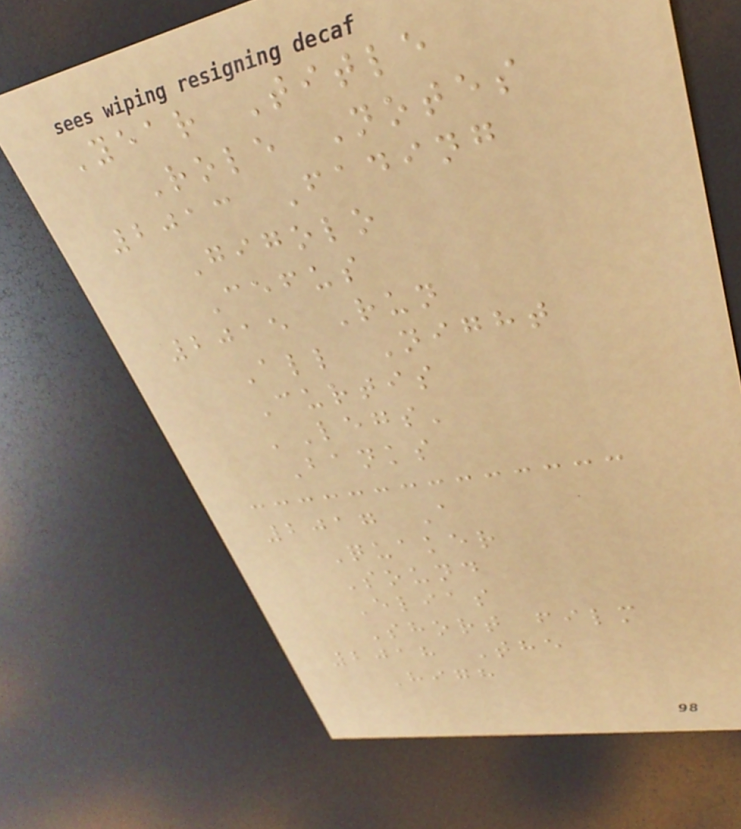Year Title
Role Notes
2013 Fading
Gigolo
Cefus
2015 Run
All Night
Curtis
'Legs'
Banks
2017 A
Quaker
Sound
Elias
Short film
2018 The
High
